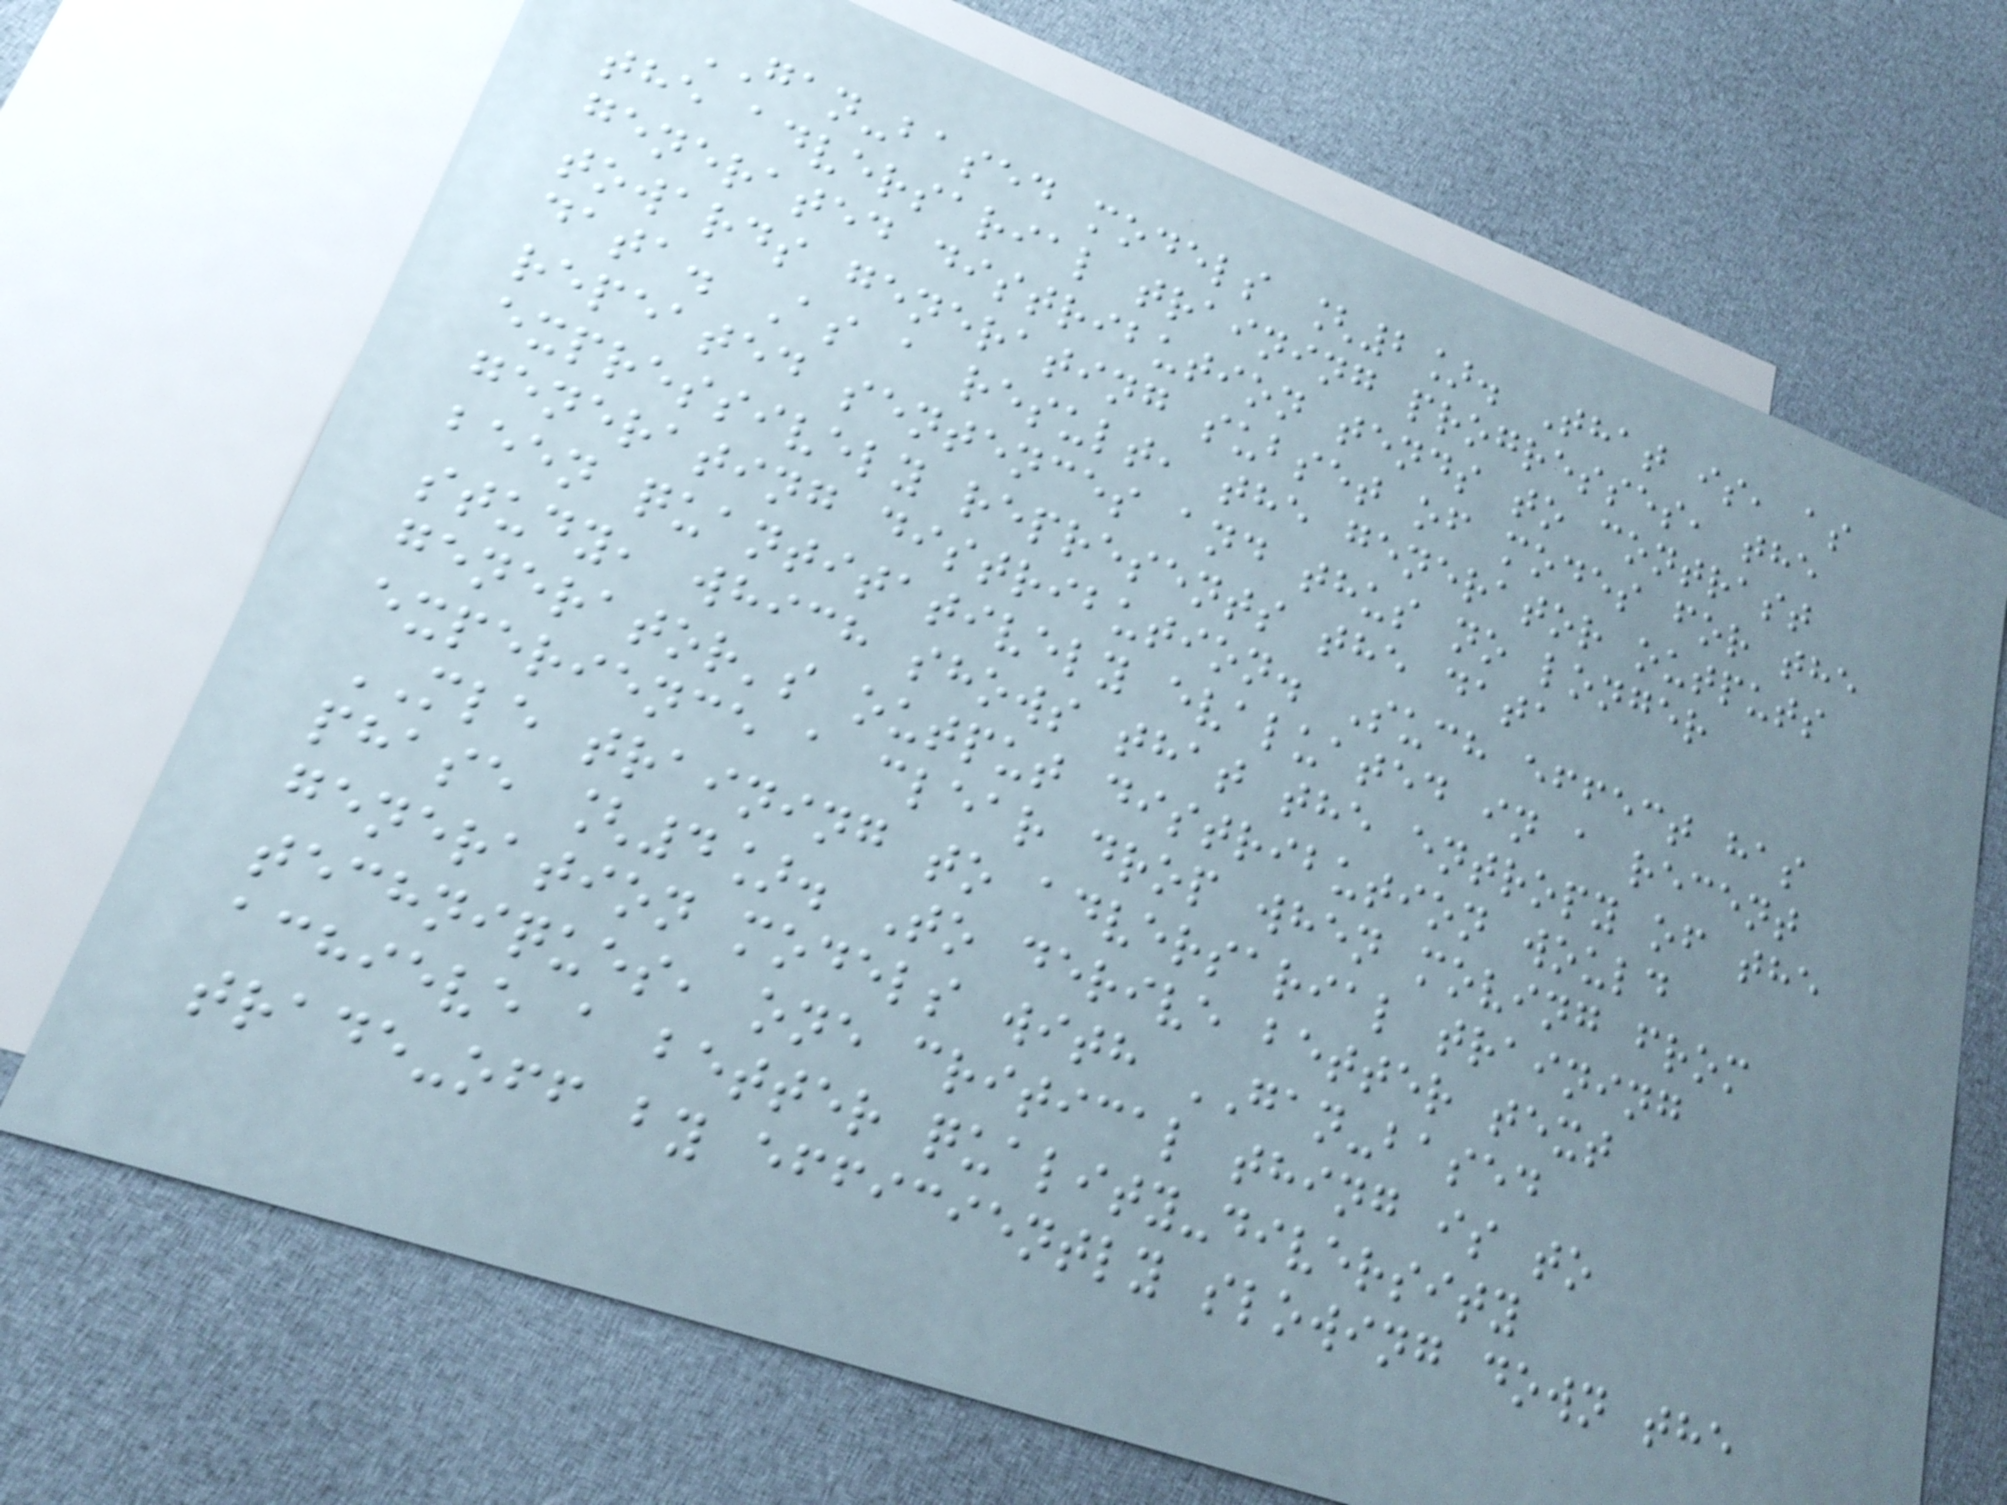GAN-based models [2]. That is, as
the adversarial training progresses, the
generated distribution tends to contrast
towards generating subset of modes for the
data. As a result, the generator outputs
repeated sentences and thus no longer
expressively represents the data
generating distribution. Such effect has
been quantitatively evaluated in a recent
study, which shows that the entropy of the
generator's output distribution would
experience a clear drop when moving from
MLE training to adversarial training
phase [4]. To derive better text
generation models with GAN-based
techniques, one critical thing is to
achieve a better quality-diversity
trade-off by efficiently slowing down the
